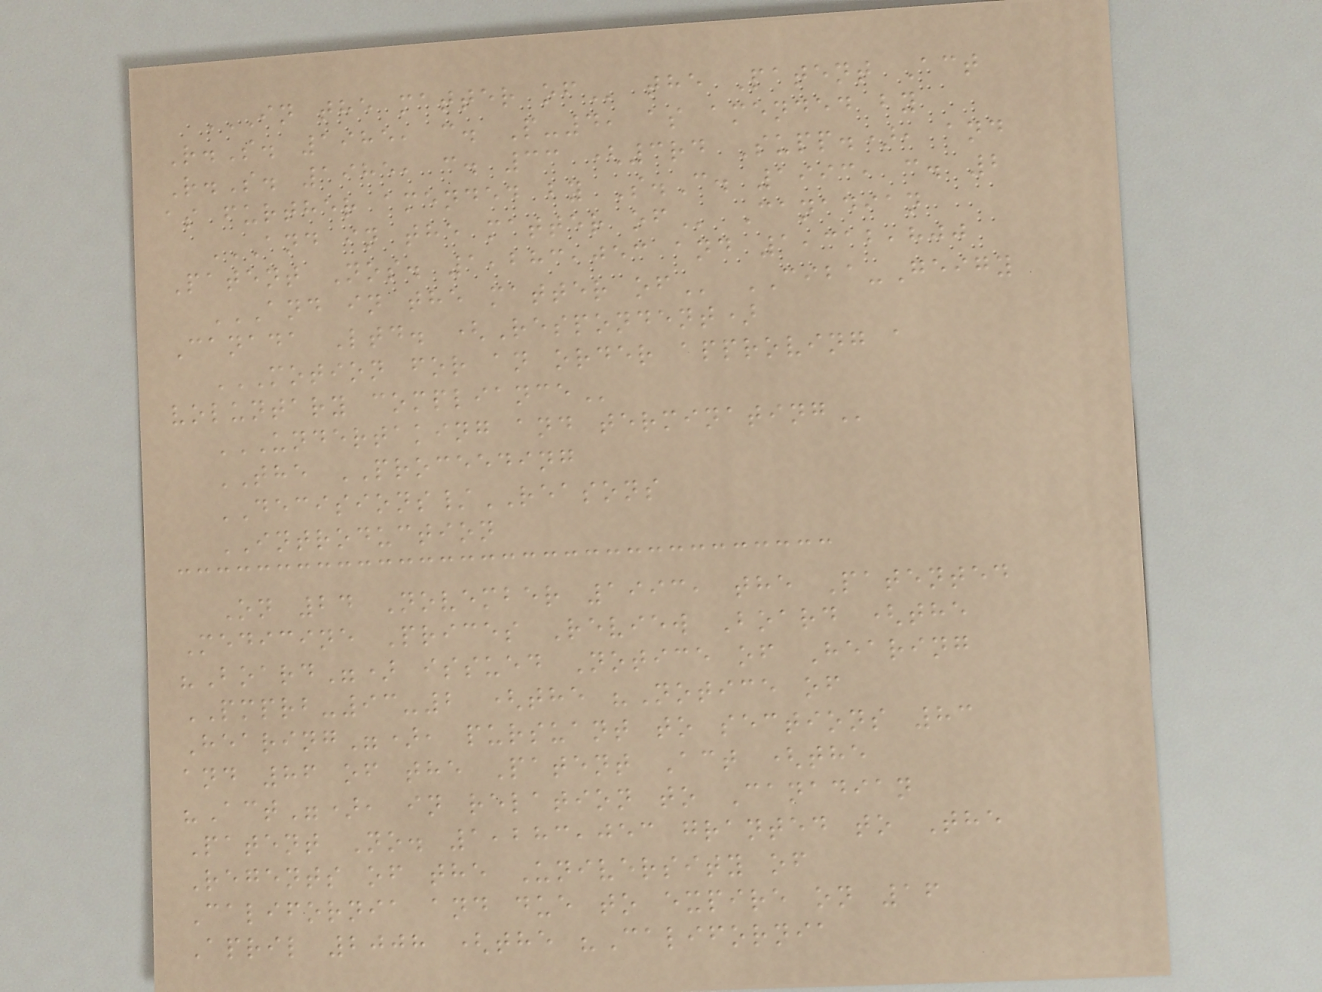IN THE MATTER OF the Patent Act
R.S. 1985, c. P-4, as amended by
R.S. 1985, c. 33 (3rd Supp.), and
as further amended by S.C. 1993, c. 2
AND IN THE MATTER OF Canadian
Patent Nos. 1,283,053 and 1,312,800
AND IN THE MATTER OF CIBA-Geigy
Canada Ltd. (Respondent)
MOTION FOR AN ORDER APPROVING A
VOLUNTARY COMPLIANCE
UNDERTAKING AND TERMINATING
THE PROCEEDING
DECISIONS/REASONS
INTRODUCTION
On 24 November 1993, the Patented
Medicine Prices Review Board (the
"Board") issued Notice of Hearing
PMPRB-93-2 (the "Notice of
Hearing"), pursuant to sections 83
and 86 of the Patent Act (the
"Act"), in relation to Canadian
Patent No. 1,283,053 granted to The
Regents of the University of
California and due to expire on 16
April 2008 (the "California
